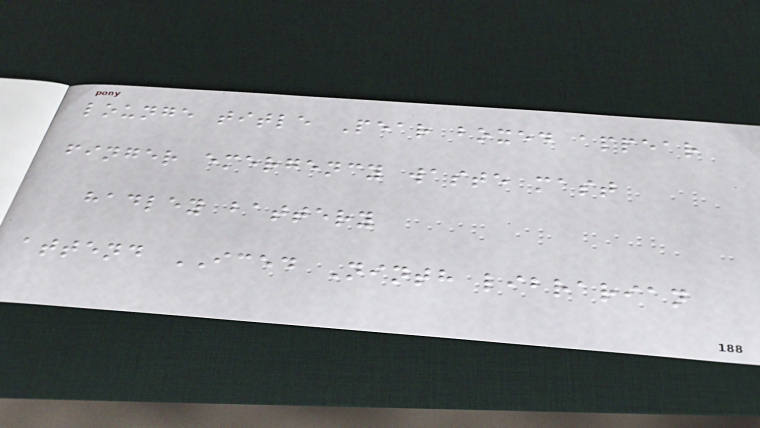lounge title Pear boxed appear
finger emergency waste mast
hadley battery
attend ICED Ninth librarian
